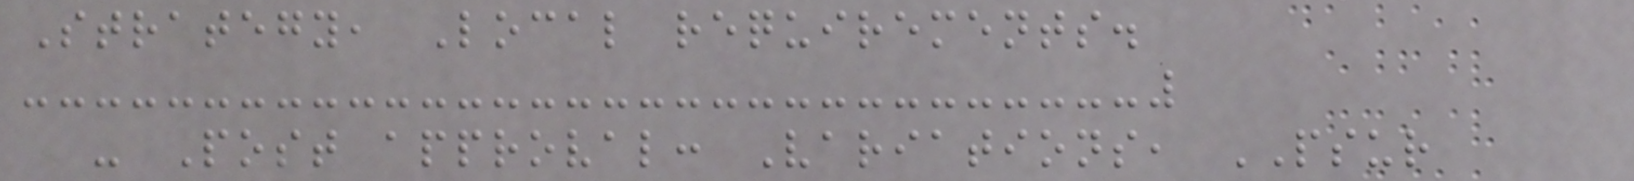Strategy, Local requirements.
- Post approval: Variations, PSUR
